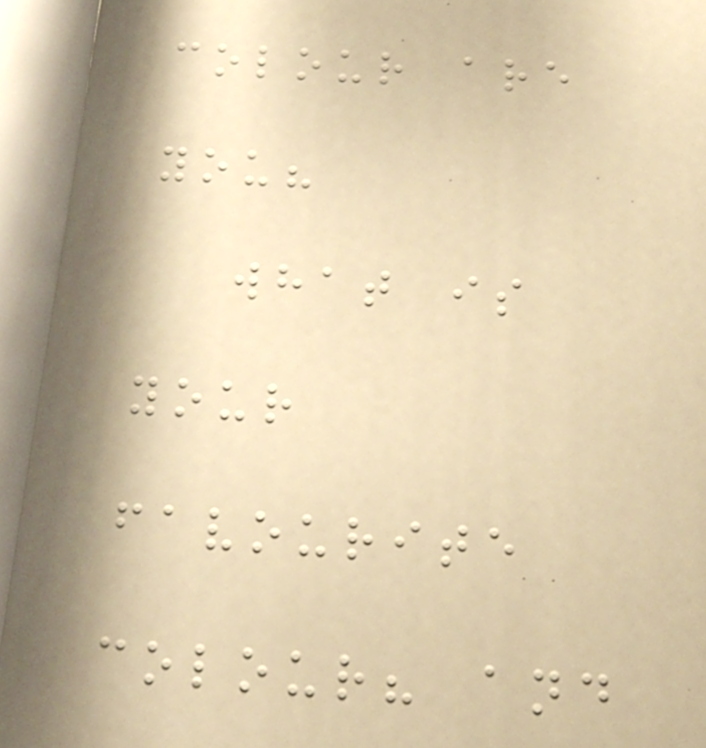colour are
you?
what is
your
favourite
colour? and
